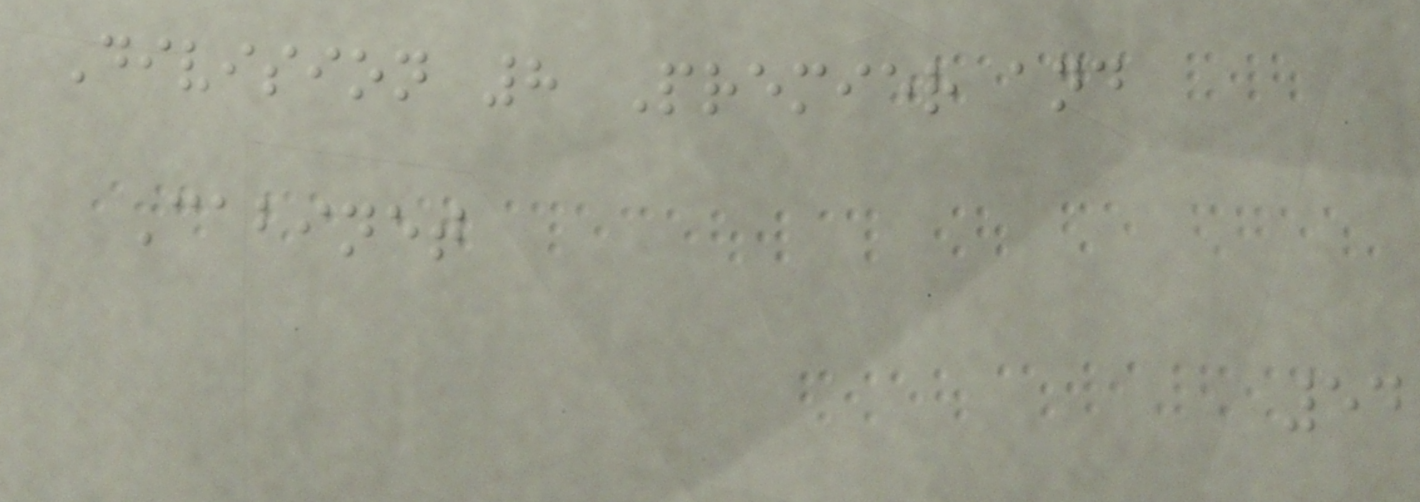Division 8 Premier and
Cabinet
54
